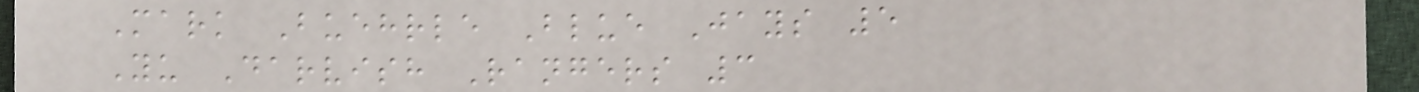Mark Buehrle Blue Jays 5
Yu Darvish Rangers 3
